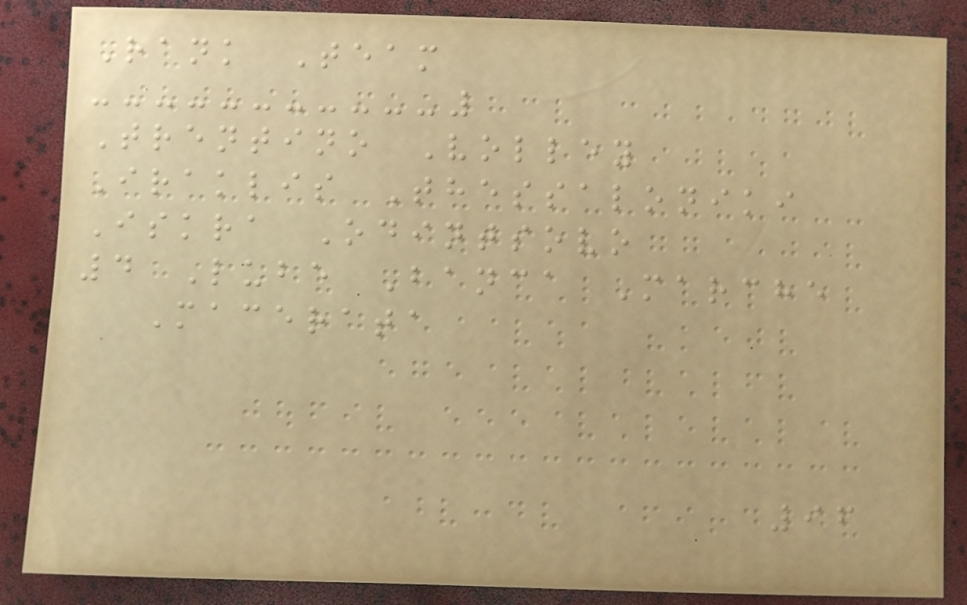Rank Team
Trentino Volley
Iraklis Thessaloniki
Iskra Odintsovo
4 Lube Banca Marche
Macerata
96
